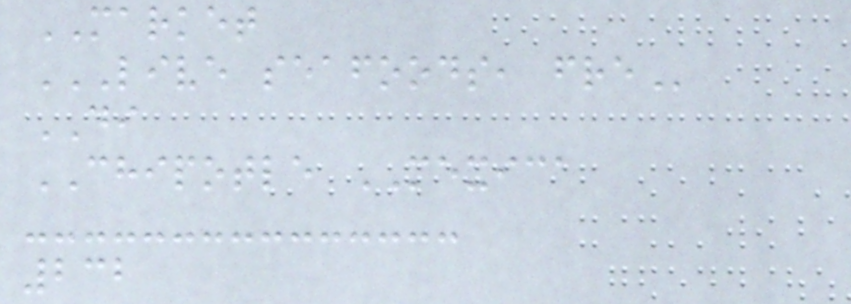MARKET
LIVE SEAFOODS, FRE
DI
CHIPOTLE MEXICA
232
